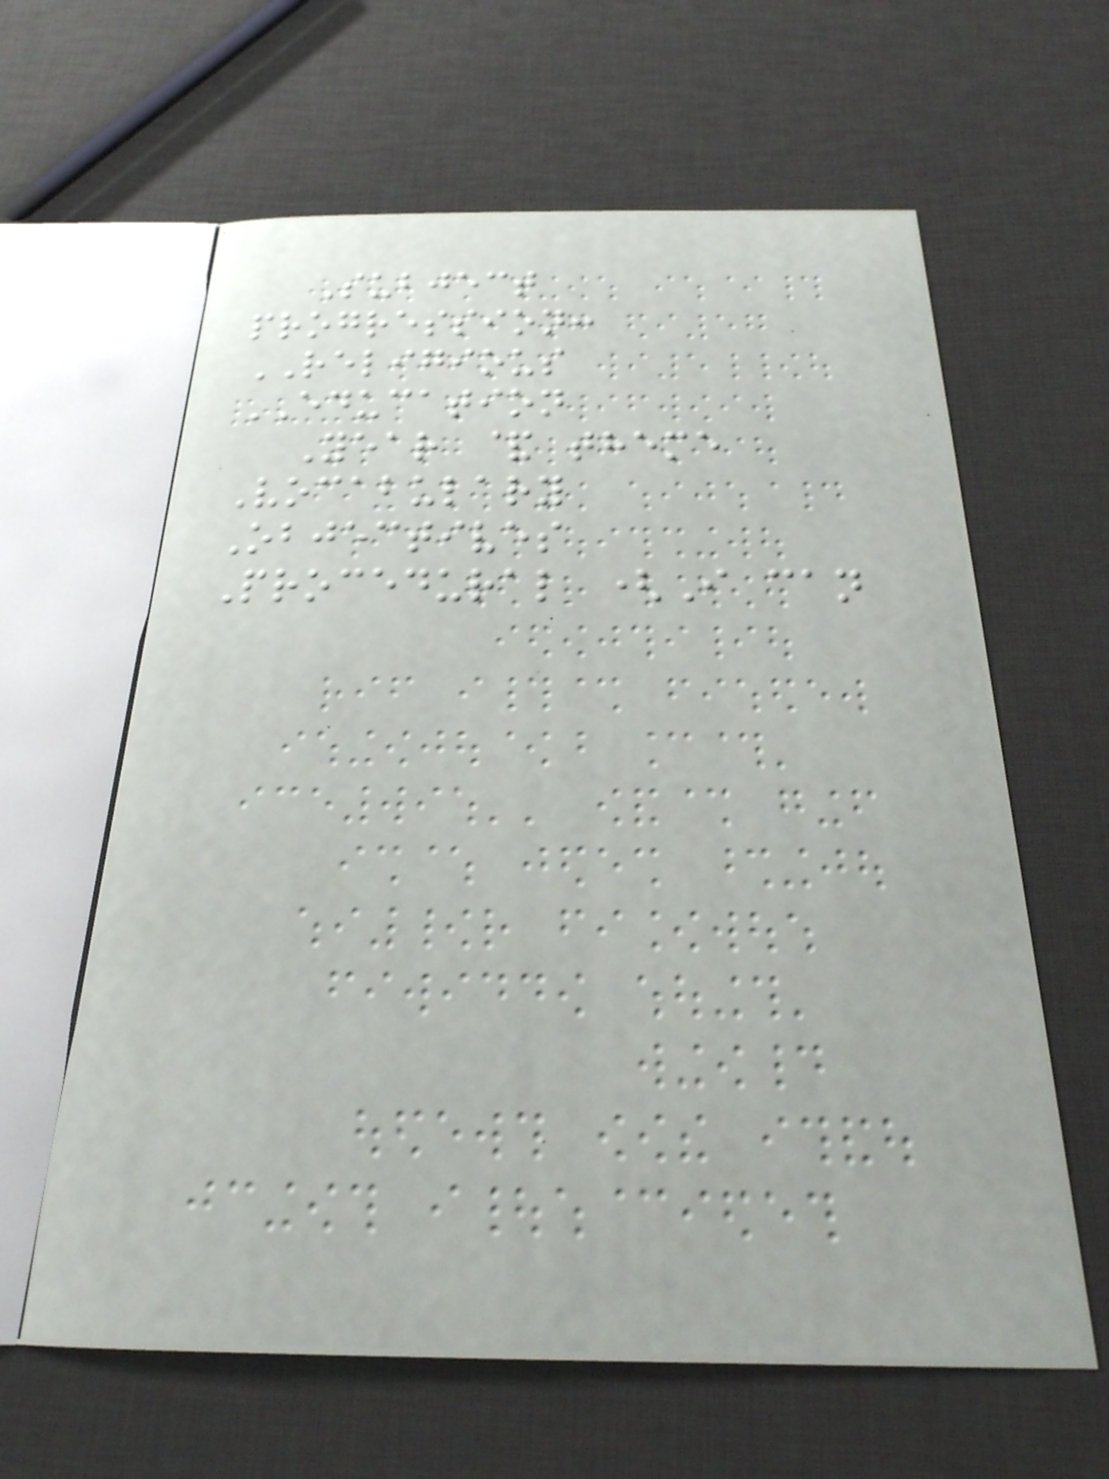Subject
progression:
RELIGIOUS
EDUCATION
Year & theme
Vocabulary
Objectives
Procedural (I can
